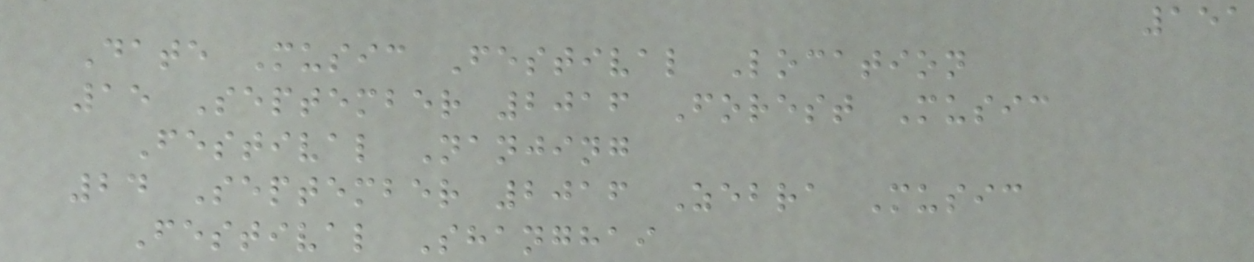151
Date Music Festival Location
15 September 2016 Forest Music
Festival Nanjing
24 September 2016 Zebra Music
Festival Shanghai
